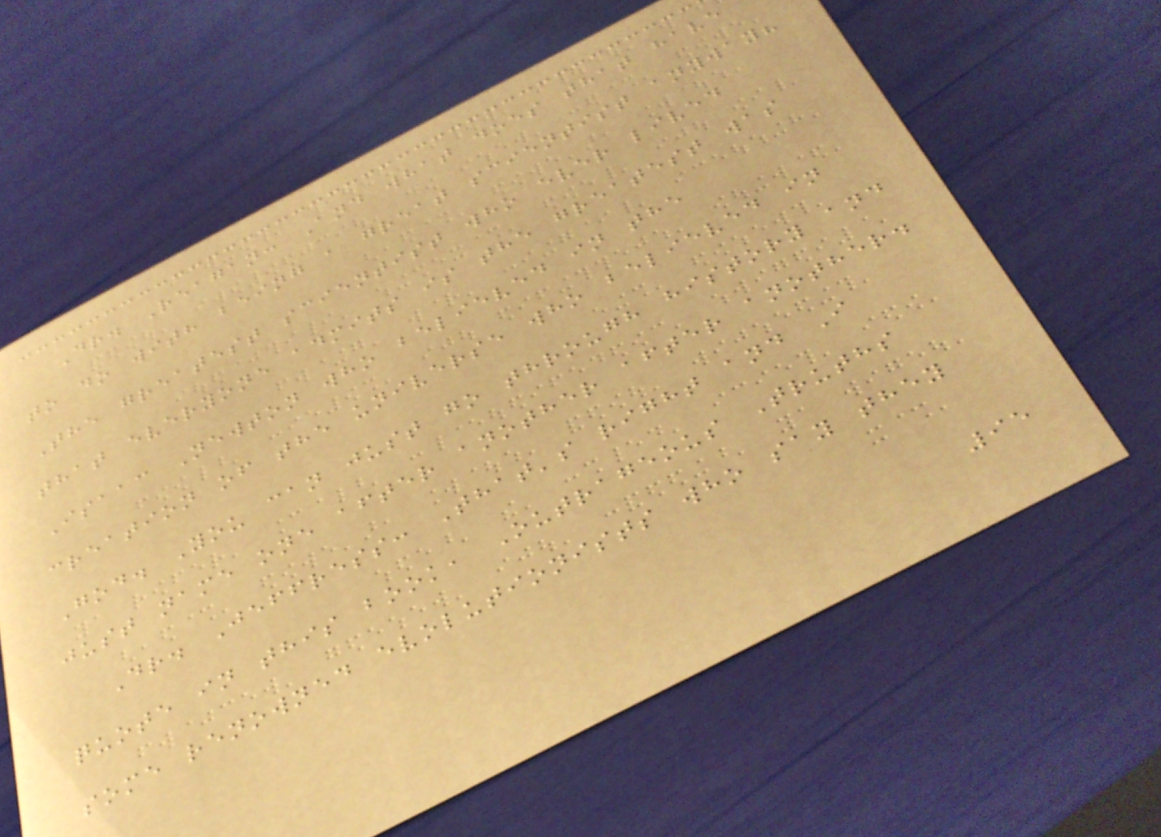Dr. Reagan: And what does that have
to do with being a great scientist anyway?
The greatest scientist who ever lived
that everyone admits is the greatest was
Isaac Newton who believed in the
creation of the universe who believed in
God. You can just go through history and
just name one after another after another.
Dr. Jeffress: That's right and I
quote in this book, Outrageous Truths
some renowned evolutionists who say they
95
